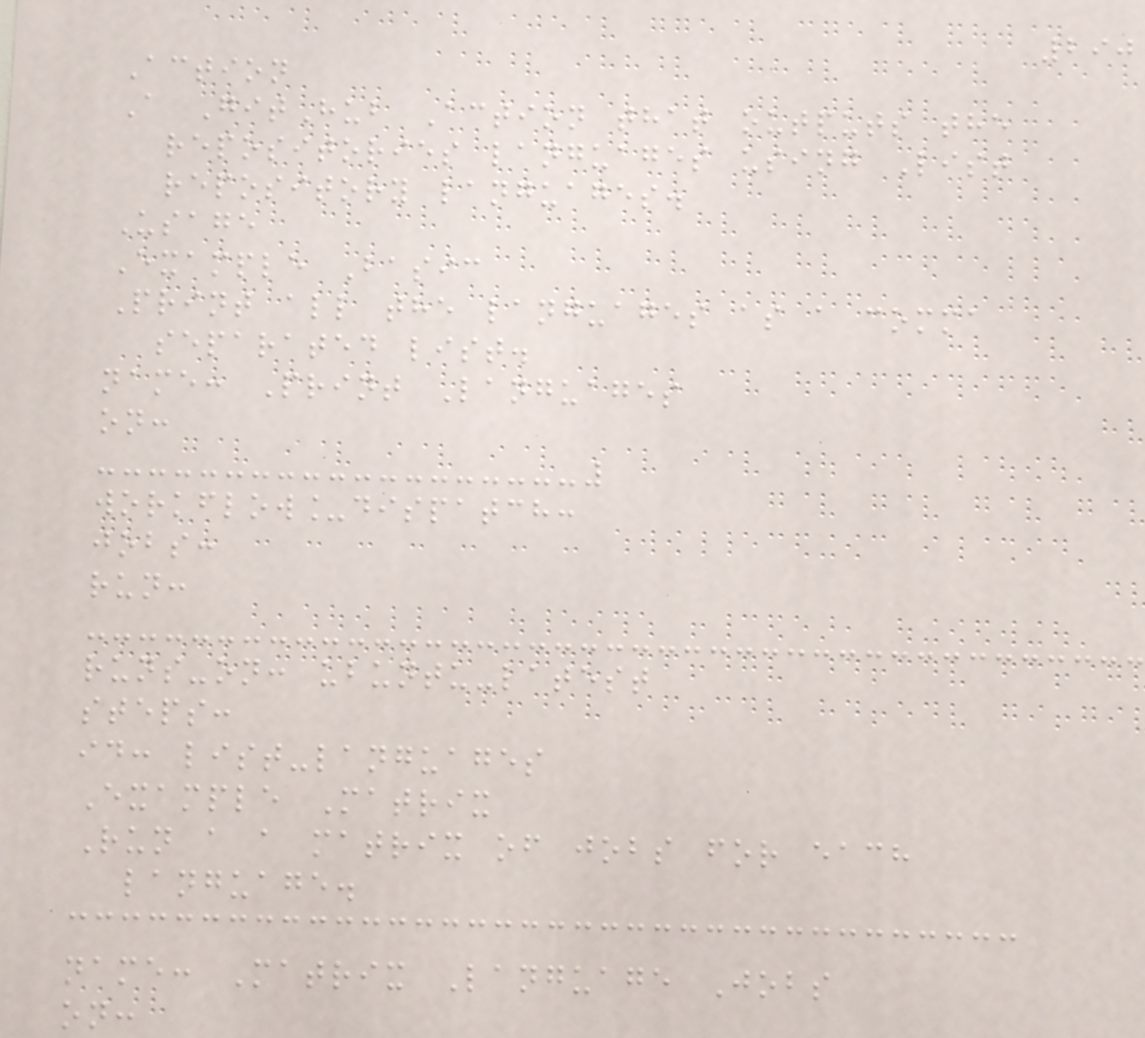290
Action
A GitHub Action that outputs the
repositories languages using List
repository languages.
Usage
Example Basic
Print all the languages as a comma
separated list.
name: Print Languages
on:
workflow_dispatch:
jobs:
run:
runs-on: ubuntu-latest
steps:
id: list-languages
Example Matrix
Run a a matrix of jobs for each
language.
name: Matrix Language Jobs
on:
